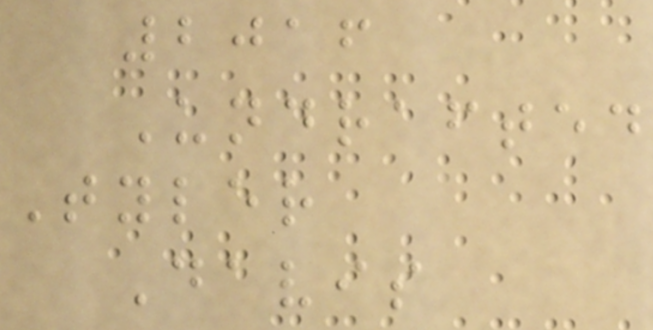2016
Undrafted
Tyler
Davis
